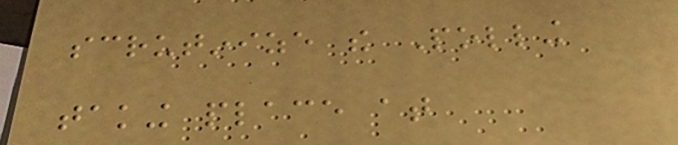scrutinize the Polling
taking place at
